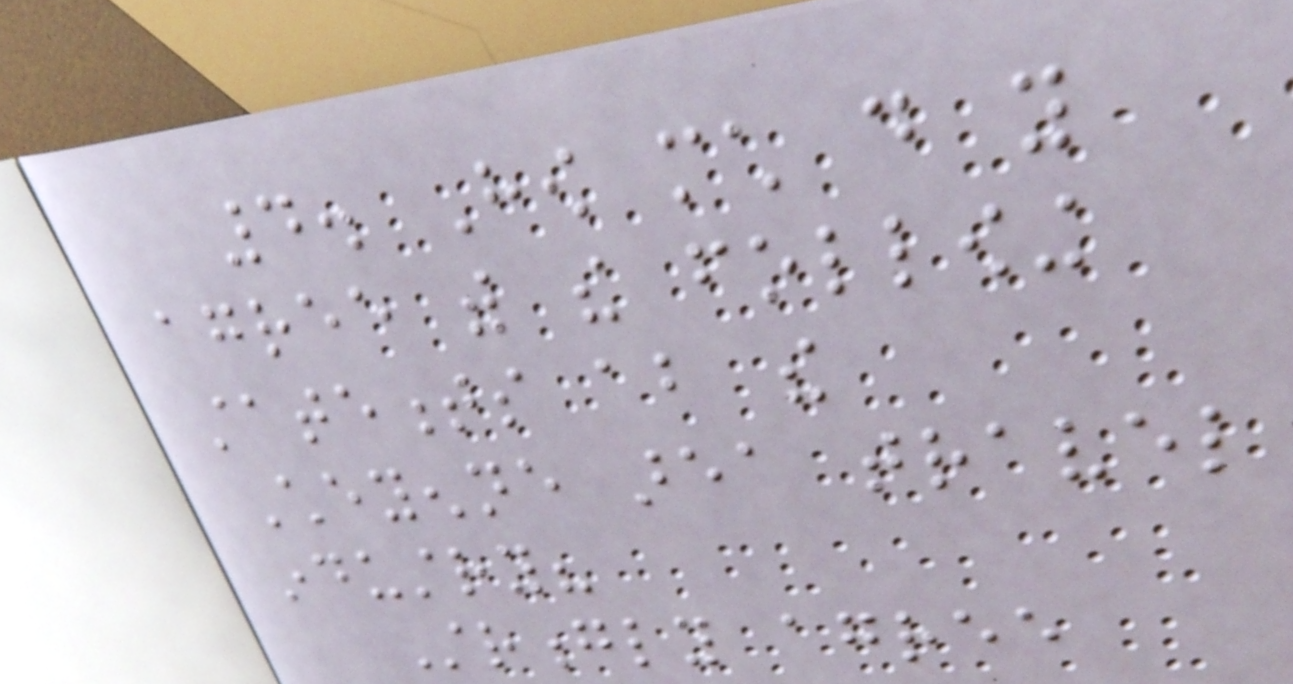4. How much do you
agree with the following
statements about the
Cheyenne area travel
industry?
Strongly agree
